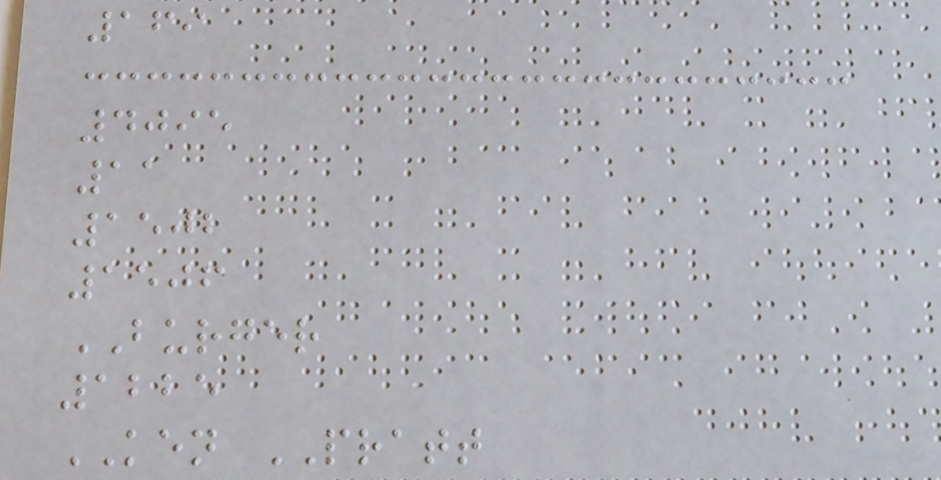169
4095
11
1502
1506
BURGER
1225
KEN PRATT
